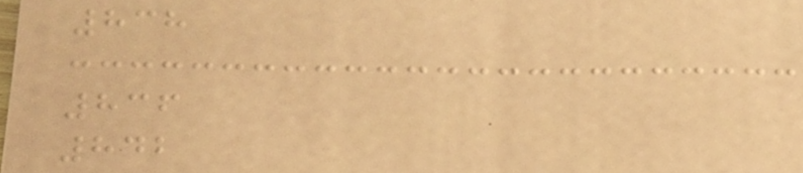838
836
842
